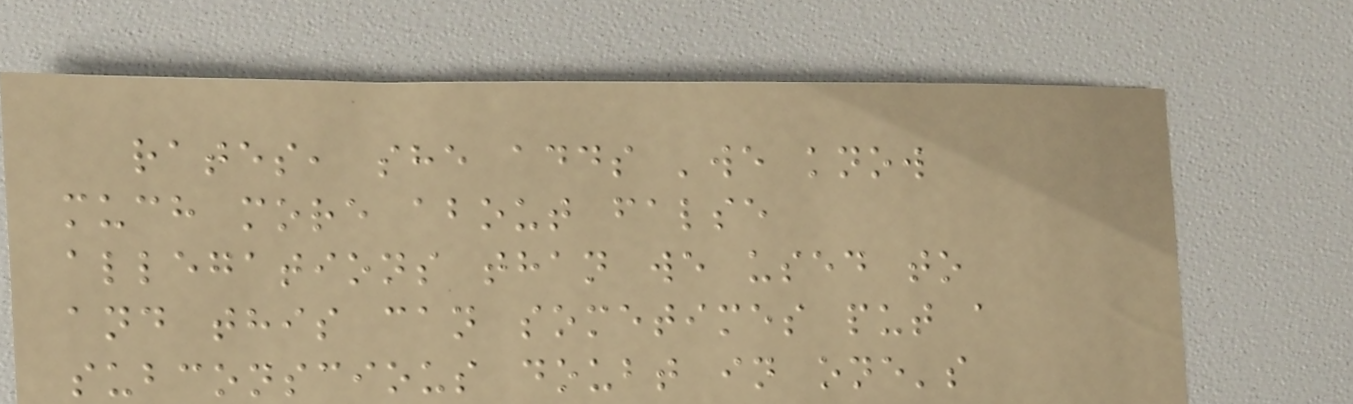rates, she adds 'we know
much more about false
allegations than we used to
and this can sometimes put a
subconscious doubt in one's
